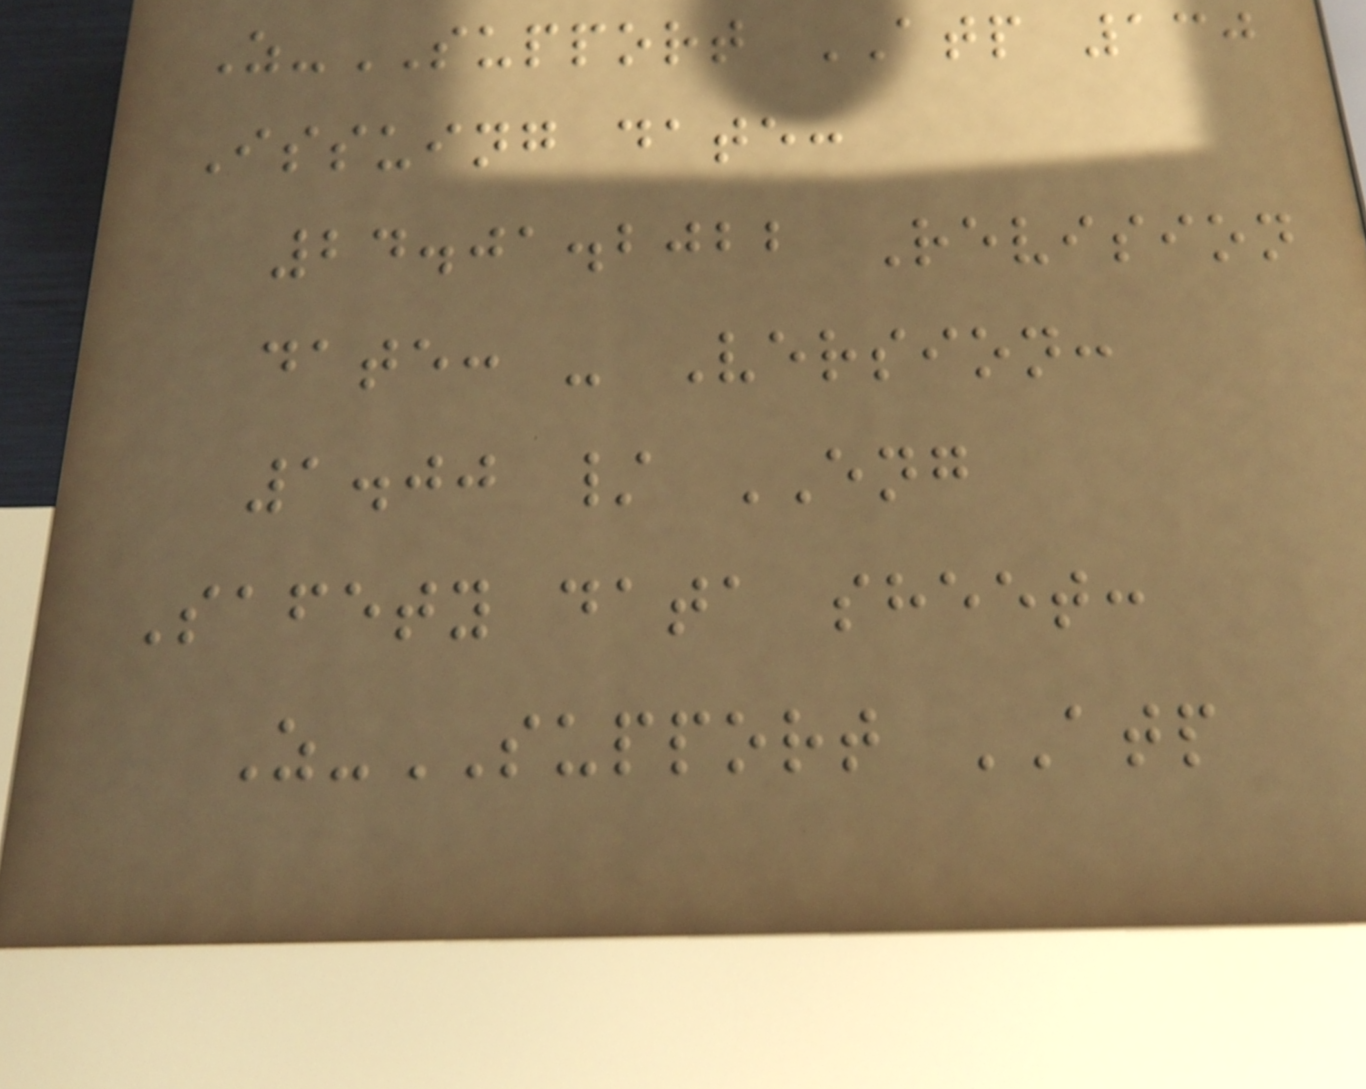Z-SUPPORT ATP 130
Issuing date:
24.01.2022 Revision
date: - Version:
1.00 / ENG
Safety data sheet:
Z-SUPPORT ATP
